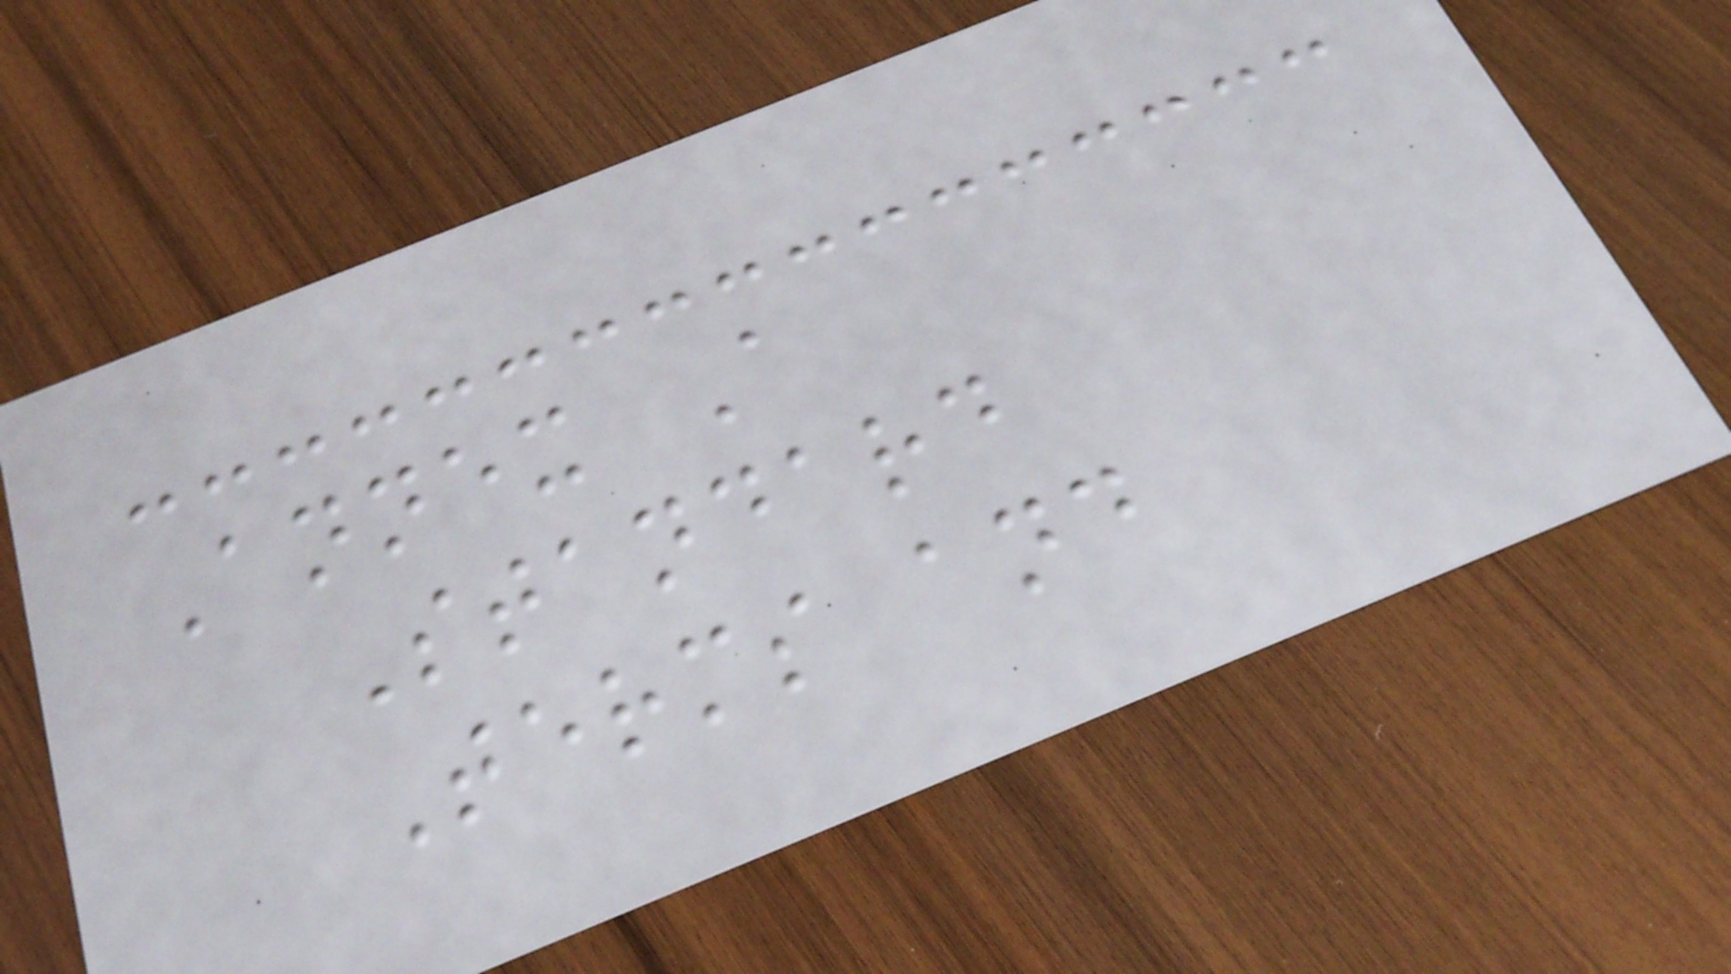Annex A
Standard
Terms and
